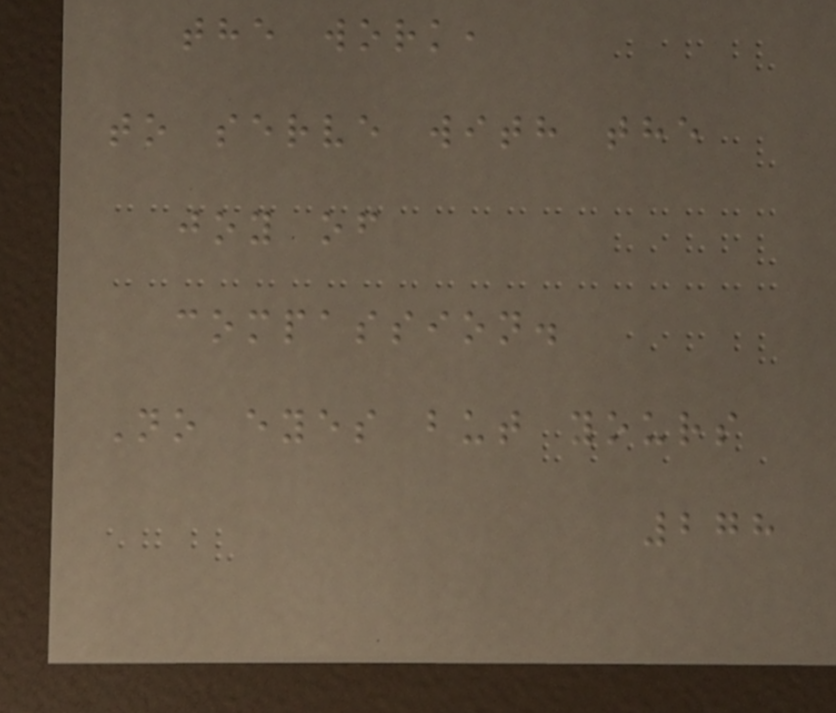the work,
to serve with the
joy of
compassion.
No eyes but yours
278
